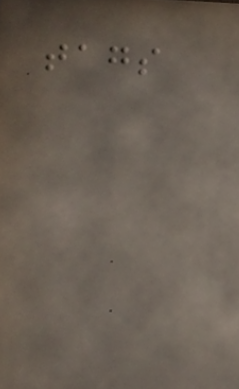tags
